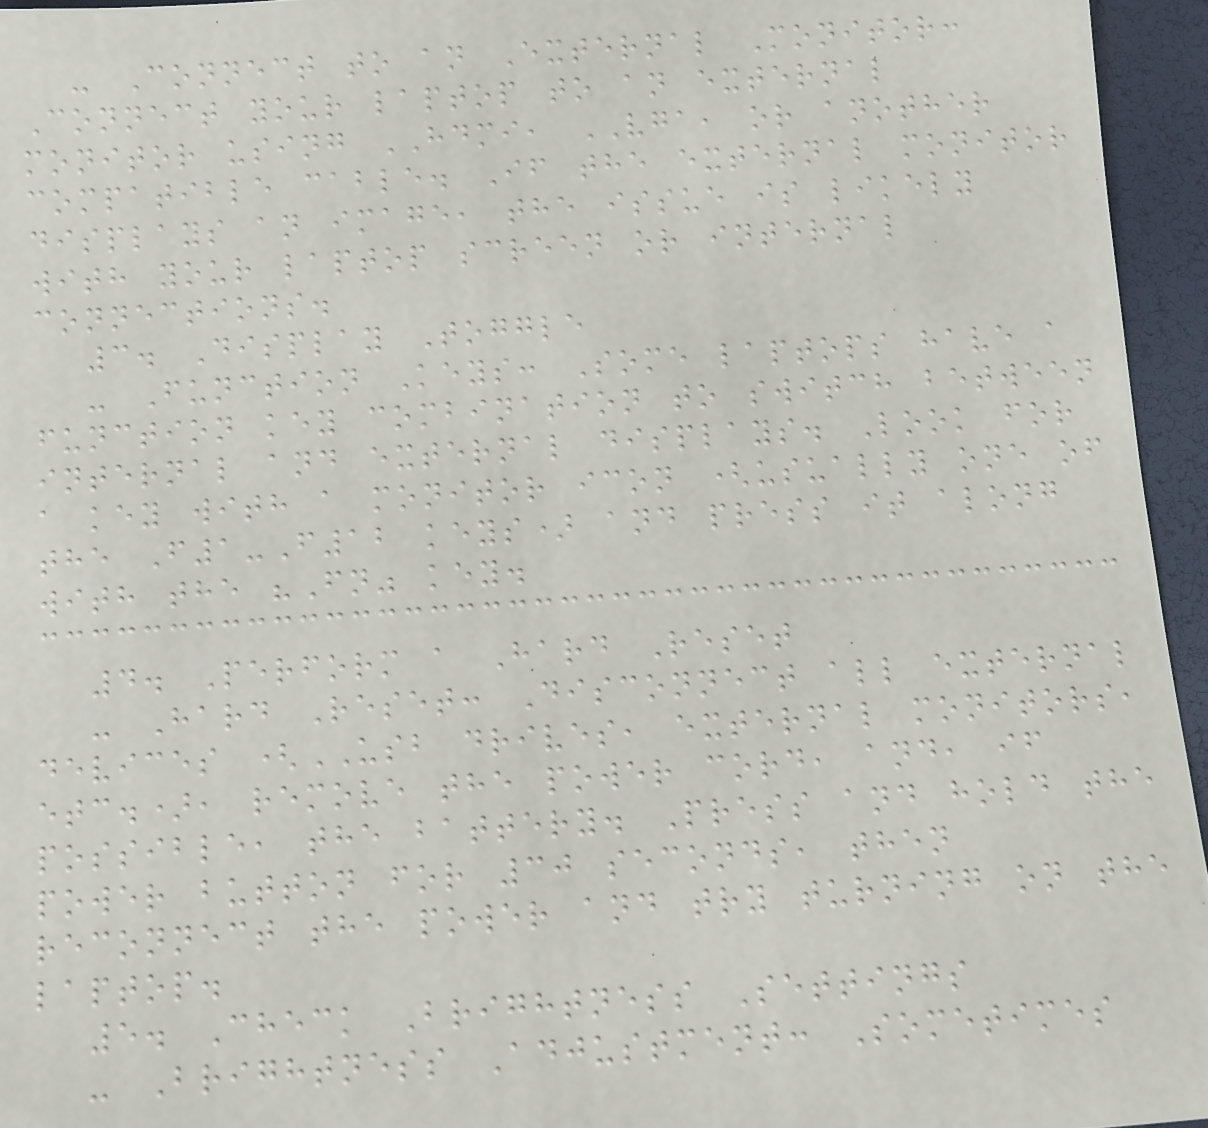- Connect to an External Monitor:
Connect your laptop to an external
monitor using HDMI, VGA, or another
compatible cable. If the external monitor
displays an image, the issue is likely
with your laptop screen or internal
connections.
3. Display Toggle
- Function Keys: Some laptops have a
function key combination to switch between
internal and external displays. Look for
a key with a monitor icon (usually one of
the F1-F12 keys) and press it along
with the "Fn" key.
4. Perform a Hard Reset
- Hard Reset: Disconnect all external
devices (USB drives, external monitors,
etc.), remove the power cord, and, if
possible, the battery. Press and hold the
power button for 30 seconds, then
reconnect the power and try turning on the
laptop.
5. Check Brightness Settings
- Brightness Adjustment: Sometimes
